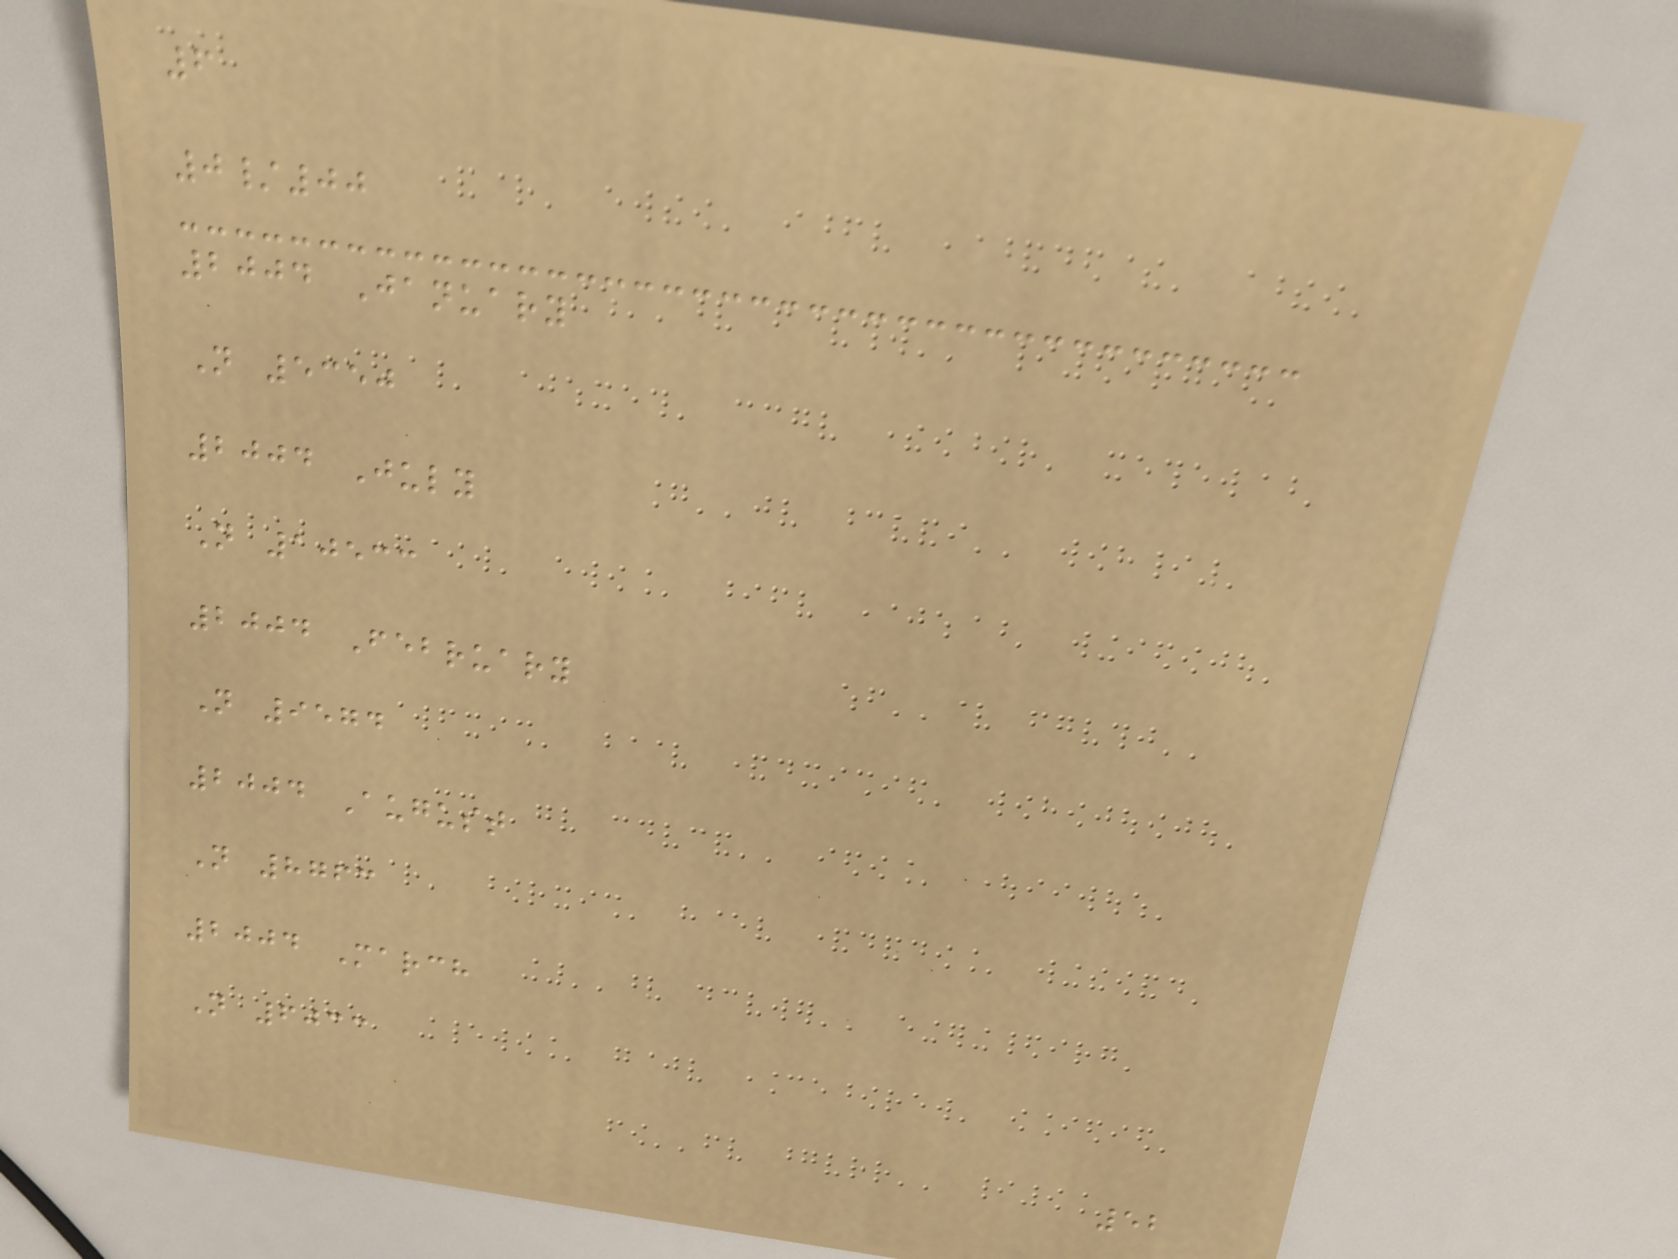6
0/00
2004 January
N 5350
2004 July
N 10533
2004 February
N 9574
2004 August
N 8763
2004 March
N 6033
52
